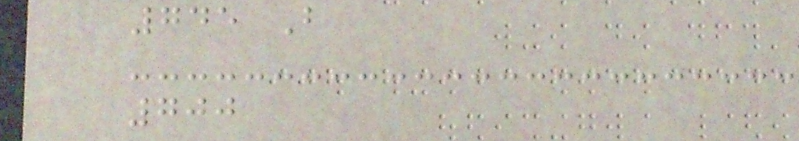745 B
700
